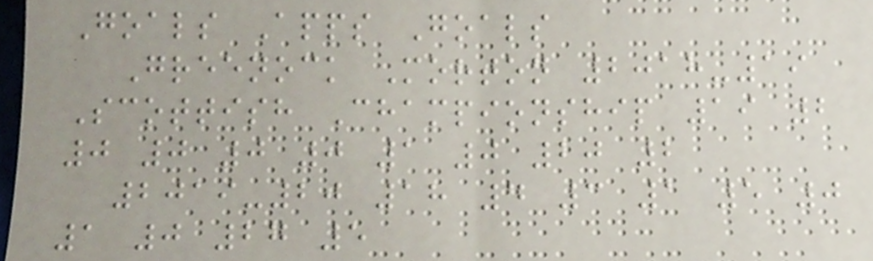Goals Apps Goals
Greenock Morton 2018-19
Scottish Championship 19 2
0 0 0 0 1 0 20 2
2019-20 18 4 3 1 5 0
1 0 27 5
